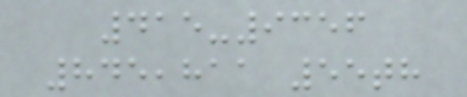415-9356
845,811 55th
